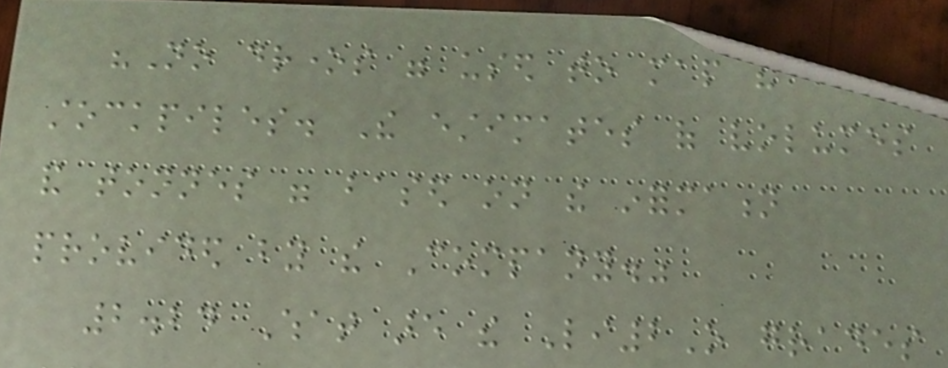"No drones were used to map the
stockpiles. The estimates of volumes
and tonnes were based on the information
provided by the Company."
2.24 What are the Li2O grades
